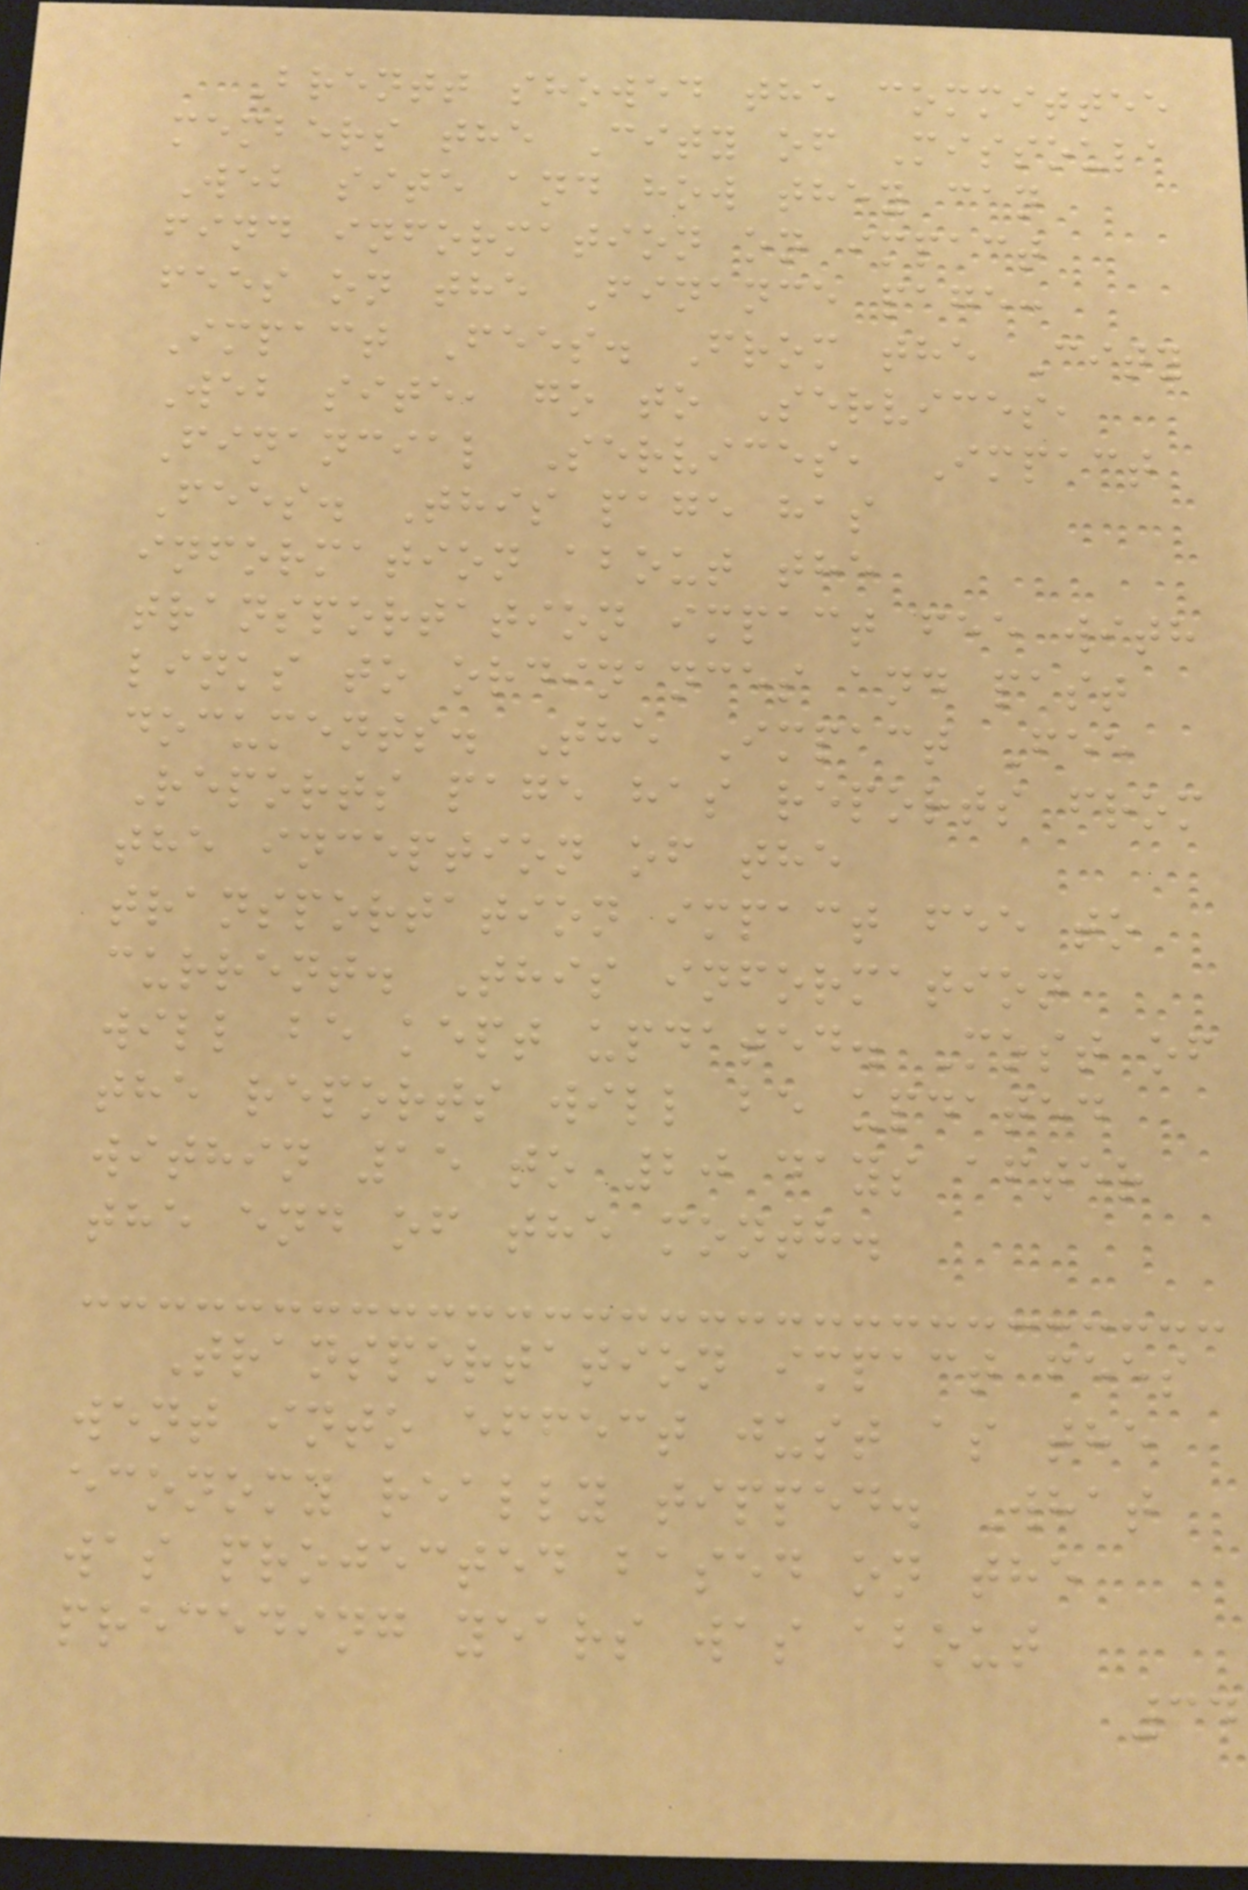Brentt showed the committee
members the City of Missoula
Web site and how they can
find information on impact
fees on the Finance page:
Impact Fees. From the City
Web site, go to Services,
Financial Services, Impact
Fees. This page has
information about the
transportation impact fee with
links to ordinances and past
documents. The Impact Fee
Reports page has reports from
the inception of the
transportation impact fee to
current. This information
will be kept updated. Most of
the reports will be updated
within 15 to 20 days after
the end of the month.
Transportation impact fees
went into effect just as the
economy really tipped. What
was projected based on the
preceding years was about
34
